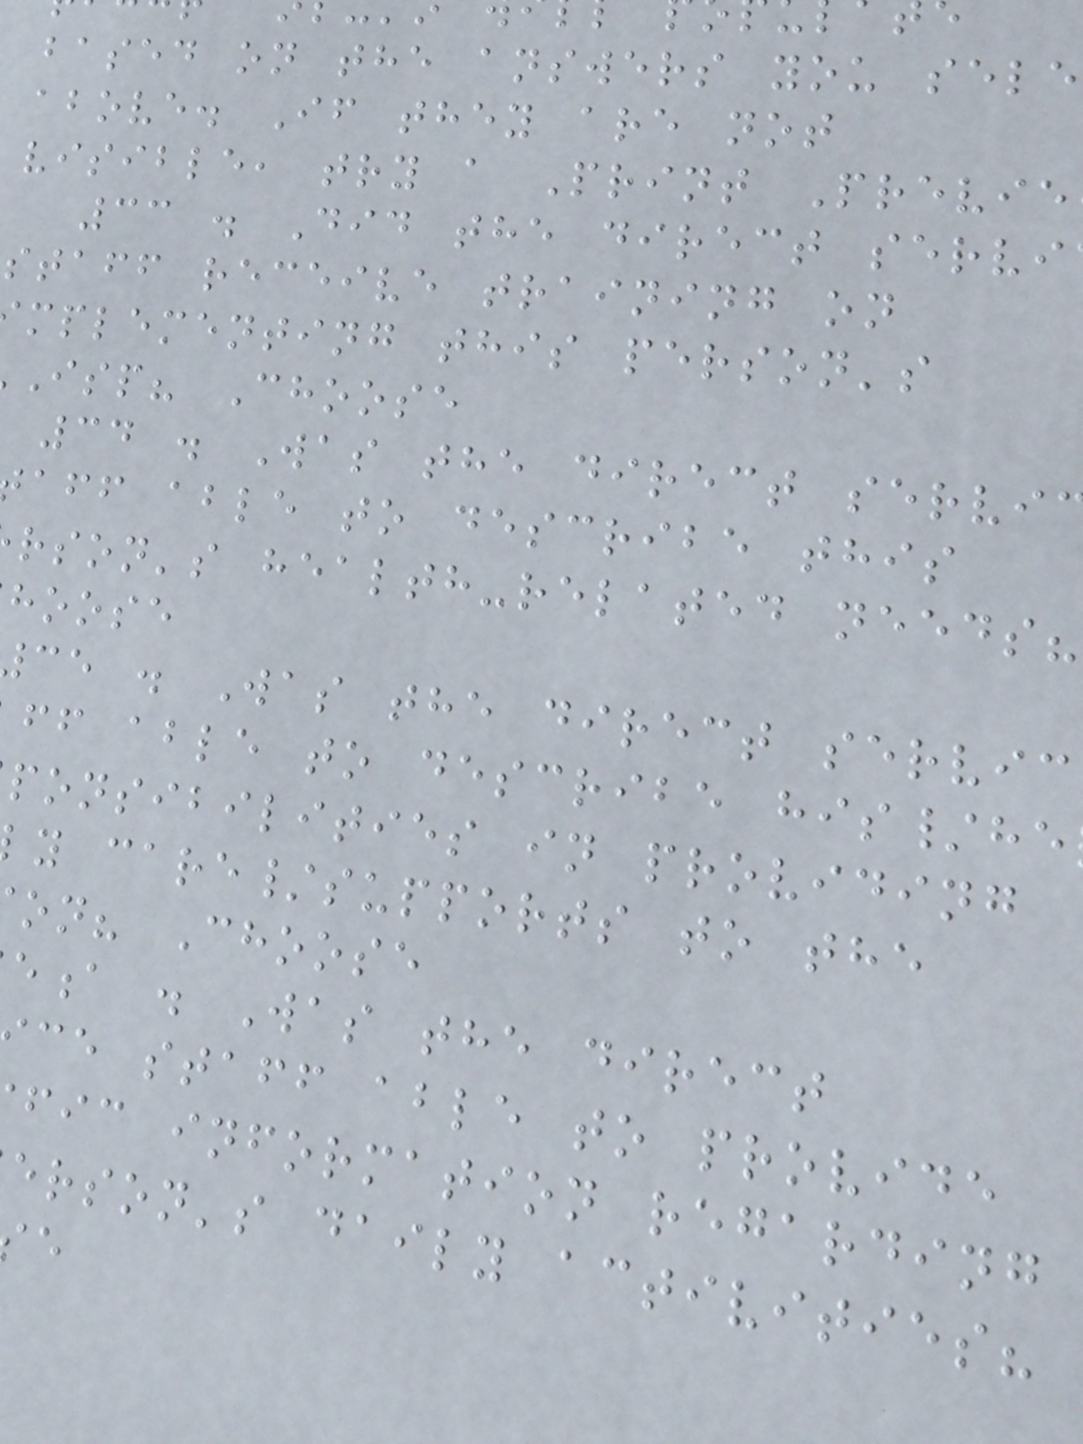based on the answers you sele
above. If they are not
visible, try a Print Previe
33 . Did the direct servi
staff receive training on
mplementing this person's
isp? Choose
34 . Was the direct servi
aff able to describe this
rson's health-related needs?
hoose
ce . Was the direct servic
ff able to describe his/he
ponsibilities in providing
y care/supports to the
on? Choose
a . Was the direct
ce staff able to provide
fic information regarding
erson's daily activities?
